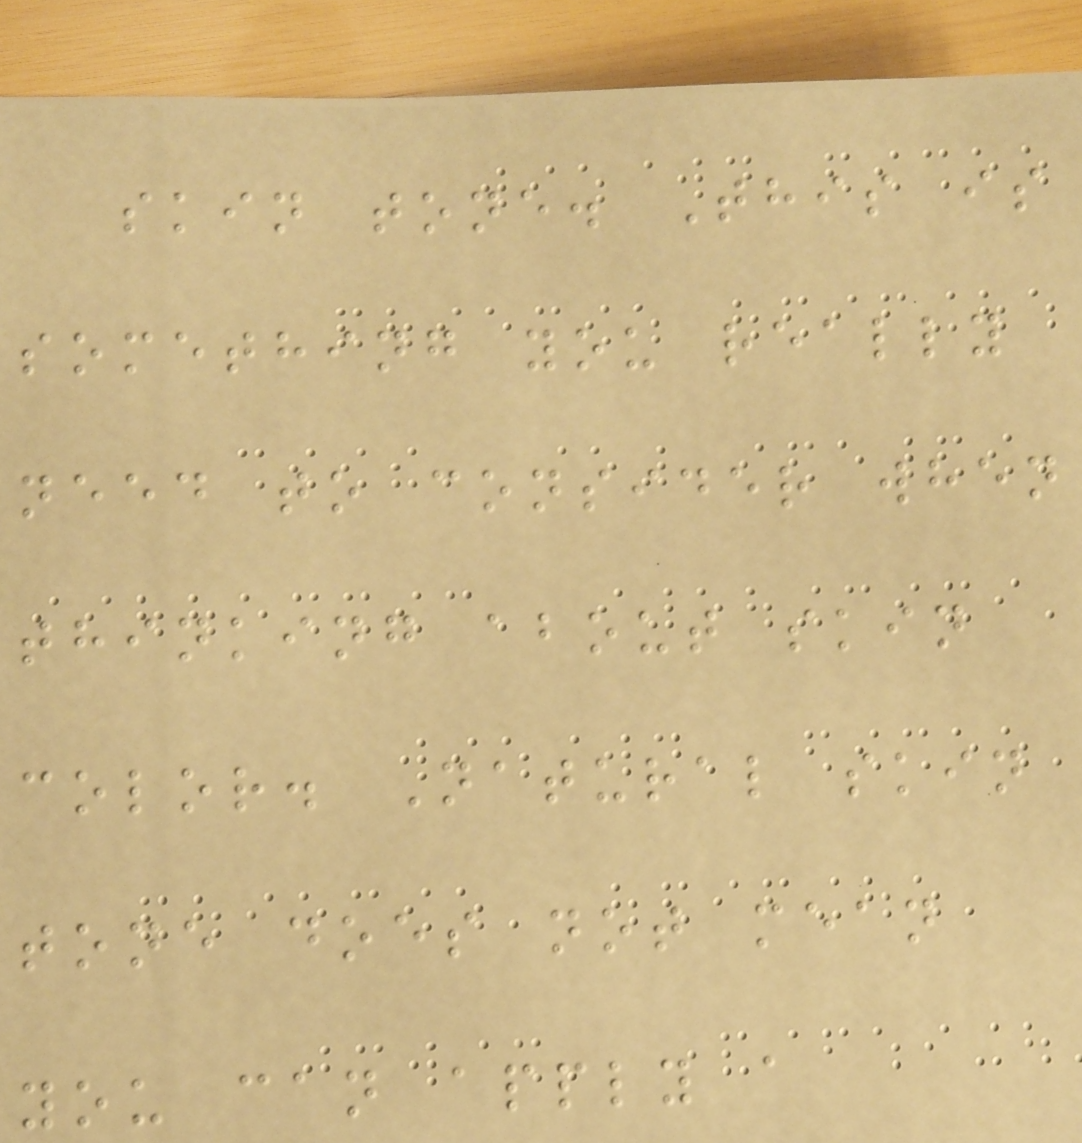skin tone. This is
something you really
need to consider when
thinking about skin
color. Natural skin
tone does not mean
you can apply a
